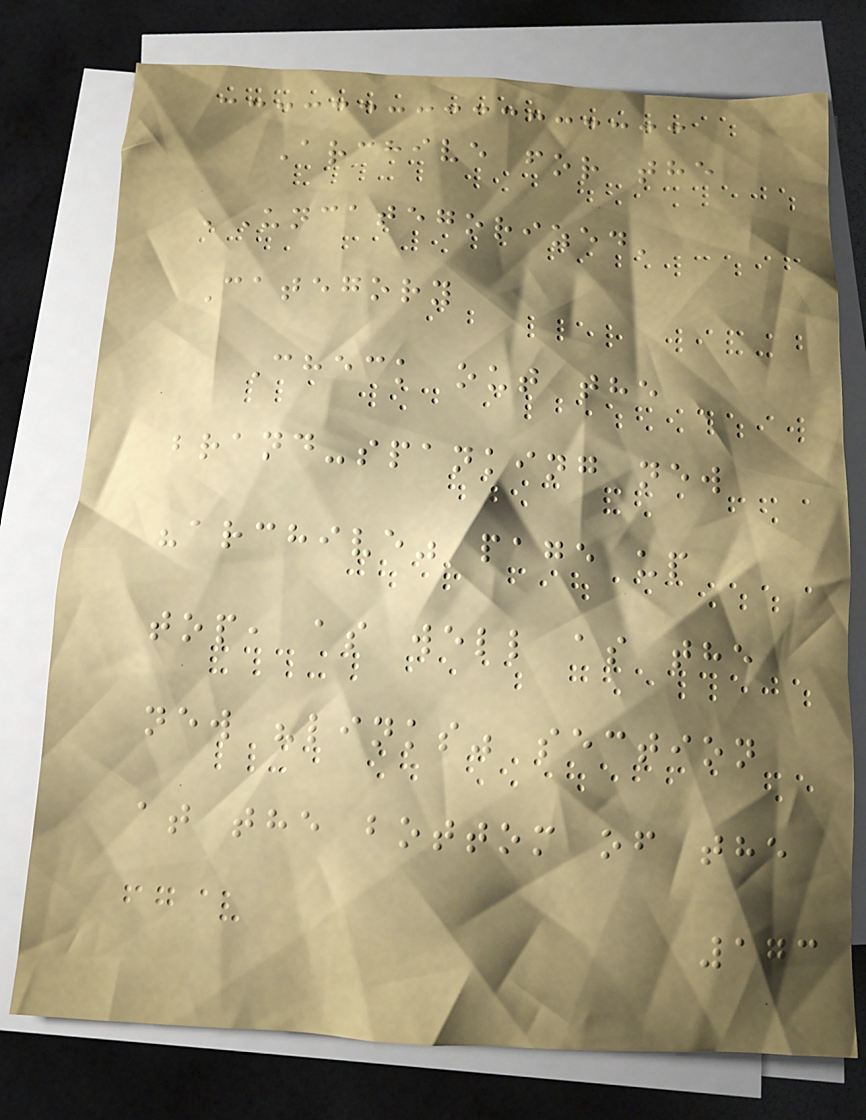Archive for the
'Uncategorized'
Category
Check out the
brand-spanking new
"archive" page up
top, as well as the
new "links" section
at the bottom of the
173
